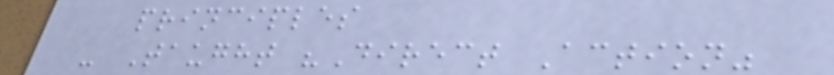principles
- Taught "Direct Action"
